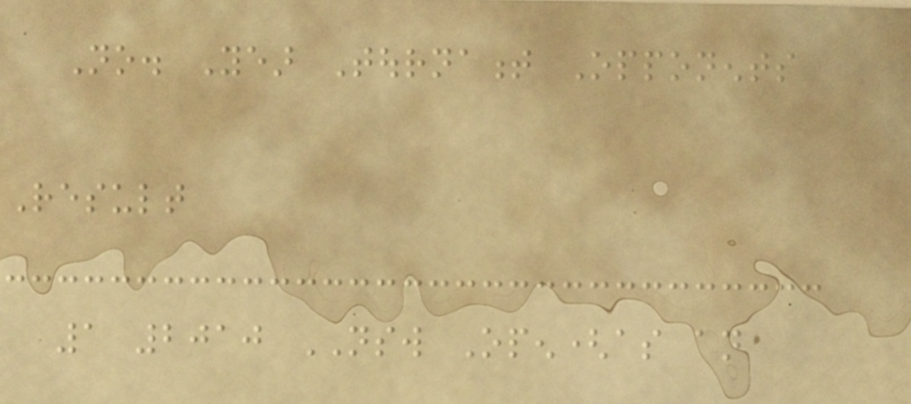No. Year Tournament Opponents
Result
1 2010 NSW Open(as an
